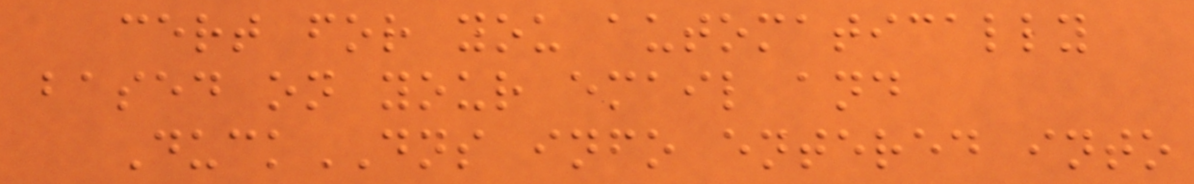cert for you automatically
based on your email and
DuckDNS info entered into
